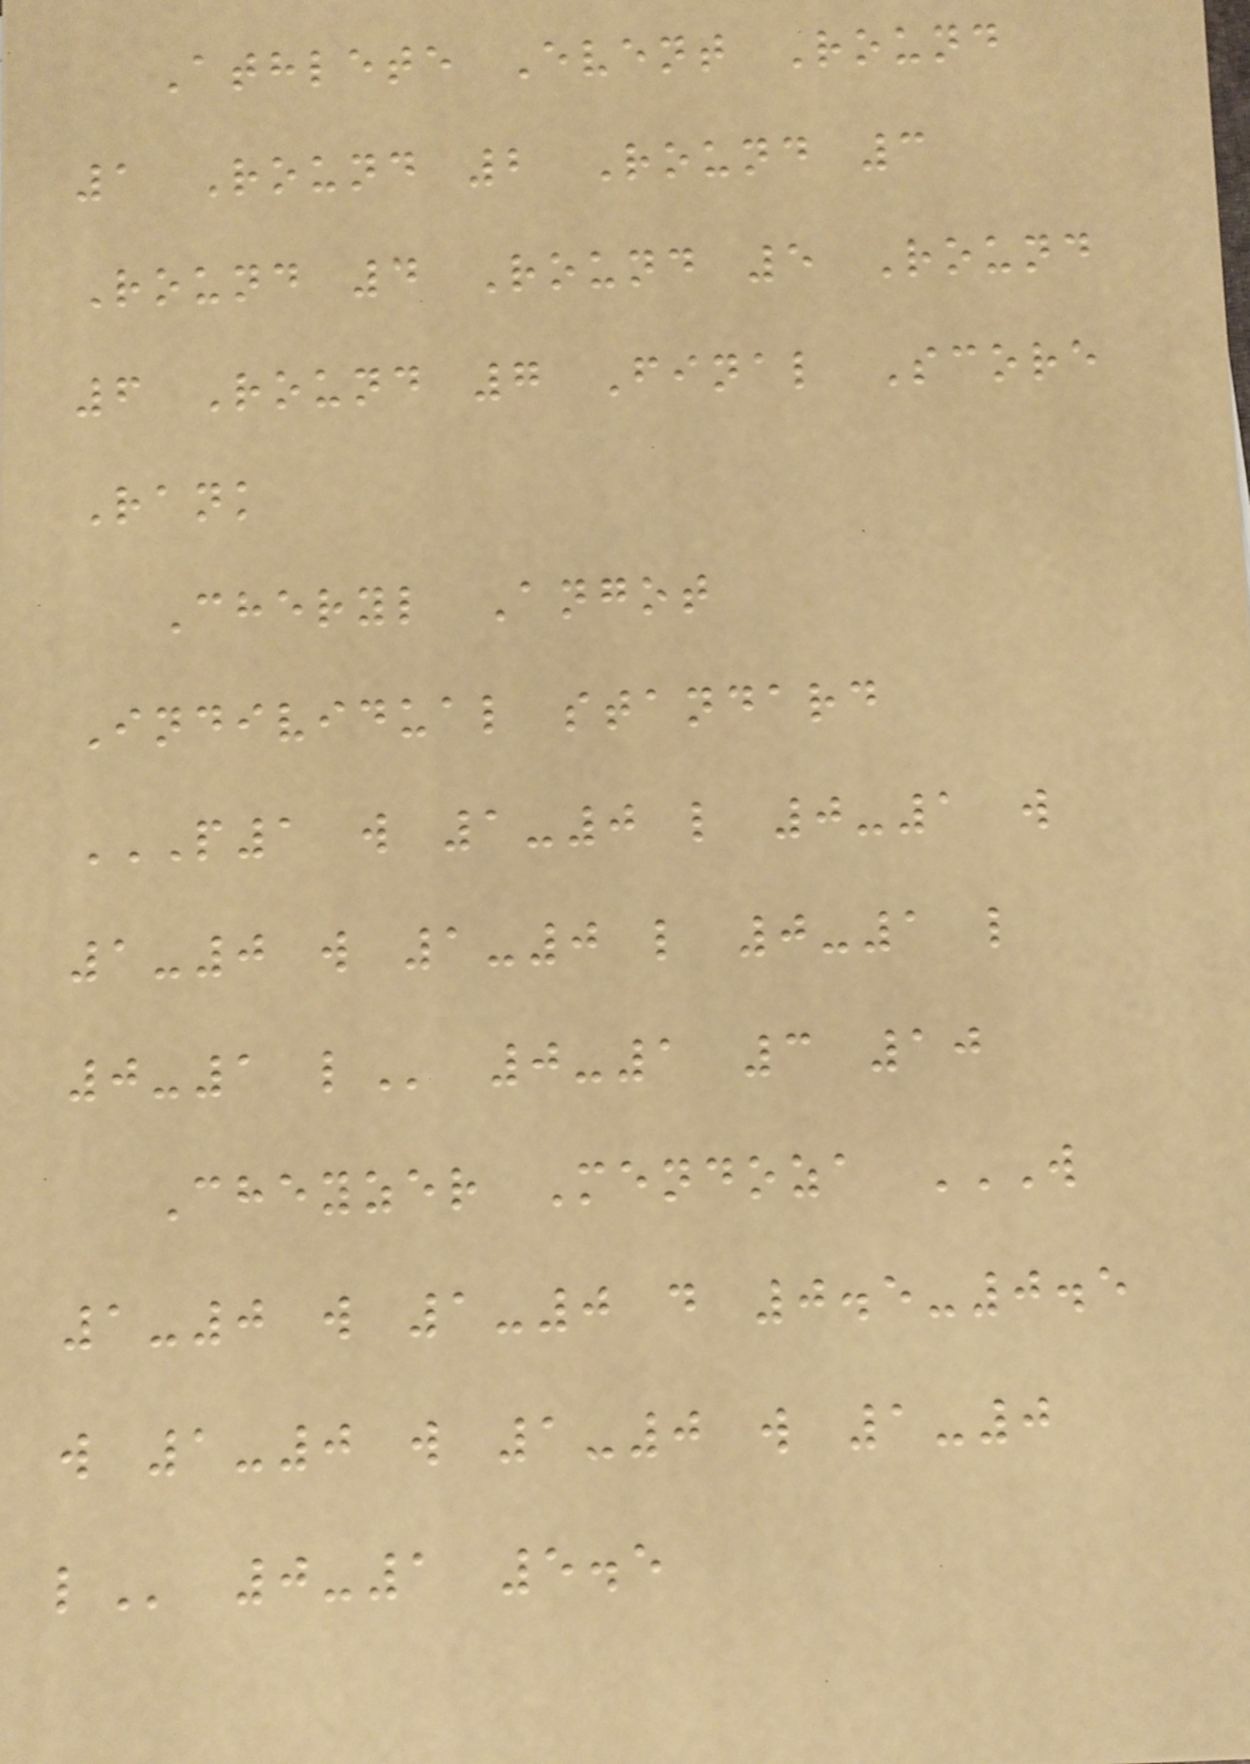Athlete Event Round
1 Round 2 Round 3
Round 4 Round 5 Round
6 Round 7 Final Score
Rank
Cheryl Angot
Individual standard
P1 W 1-0 L 0-1 W
1-0 W 1-0 L 0-1 L
0-1 L 0-1 3 10
Cheyzer Mendoza W
1-0 W 1-0 D 0.5-0.5
W 1-0 W 1-0 W 1-0
L 0-1 5.5
